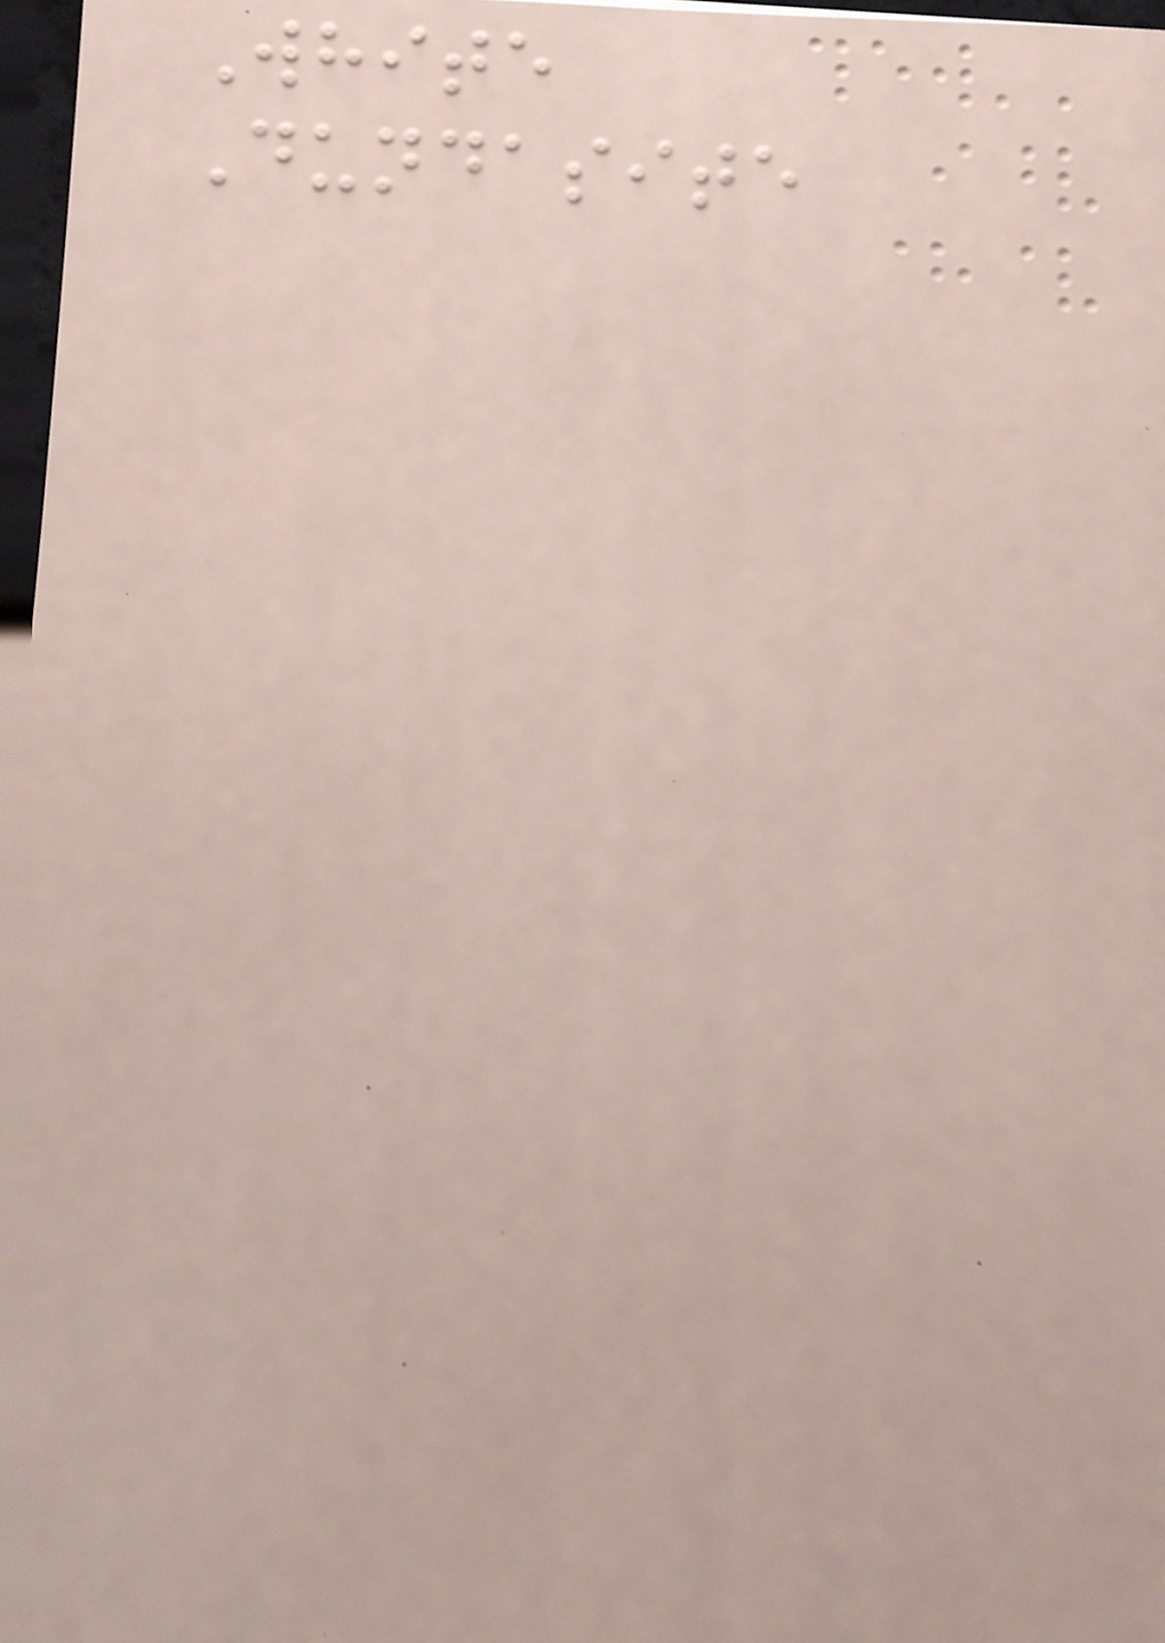White
Dundasite
